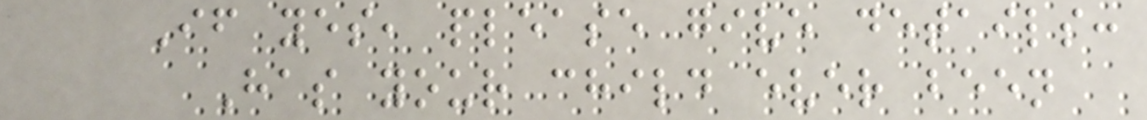If yes, please give details:
Has your child ever been
